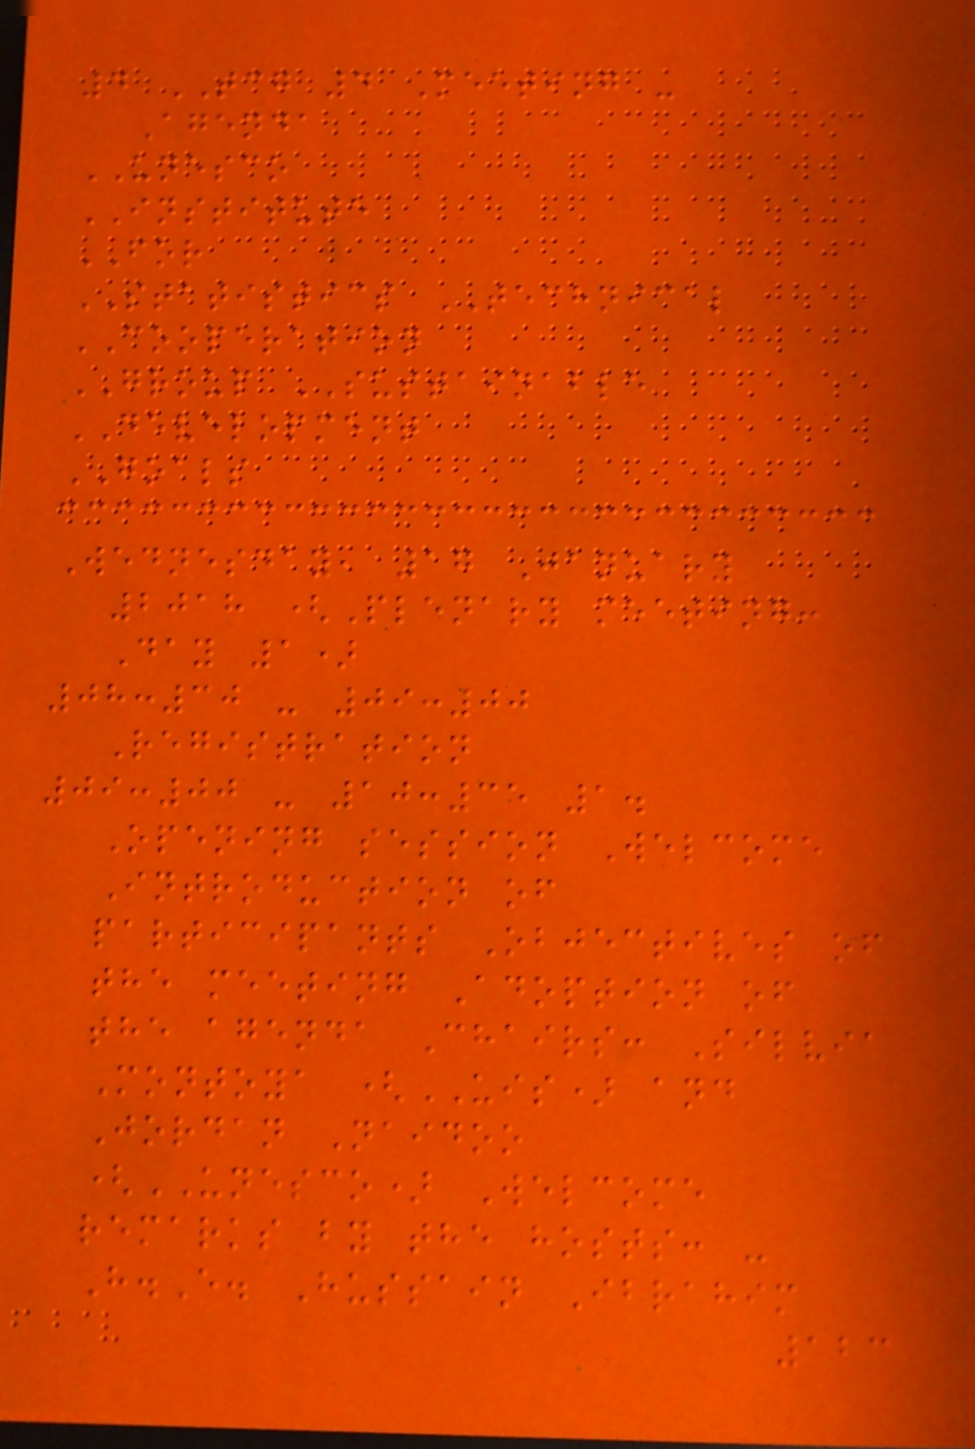4 TCG 4 Meeting -
Agenda
UNESCO
INSTITUTE
FOR
STATISTICS TECHNICAL
COOPERATION
GROUP SUSTAINABLE
DEVELOPMENT
GOALS
Wednesday, 17 January
2018 (Plenary meeting:
Day 1)
08:30 - 09:00
Registration
09:00 - 10:35 1.
Opening session Welcome
Introduction of
participants Objectives of
the meeting Adoption of
the agenda Chairs: Silvia
Montoya (UIS) and
Jordan Naidoo
(UNESCO) Welcome
remarks by the hosts: -
H.E. Hussain Ibrahim
123
